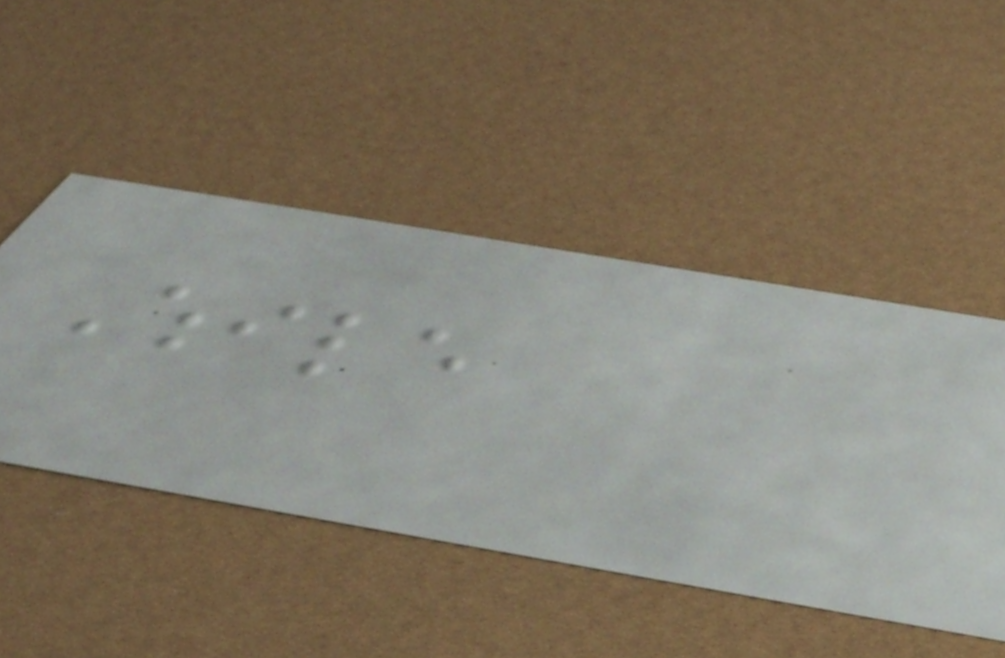While
